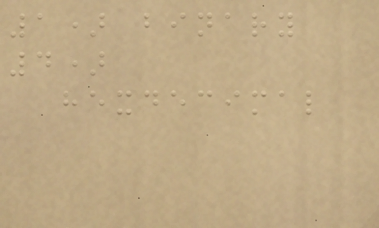1) binary
4)
hexdecimal
